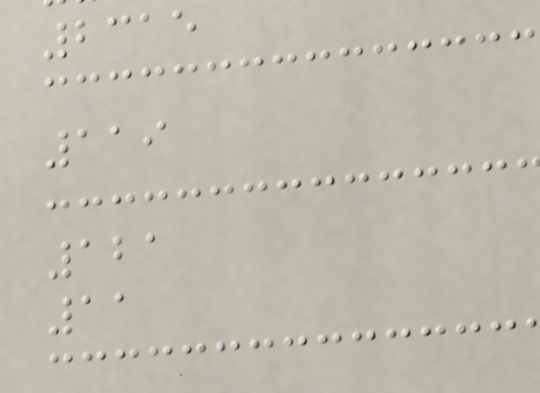2315
119
121
11
